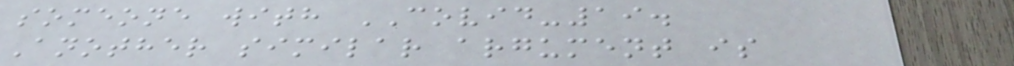someone with COVID-19.
Another similar argument is
